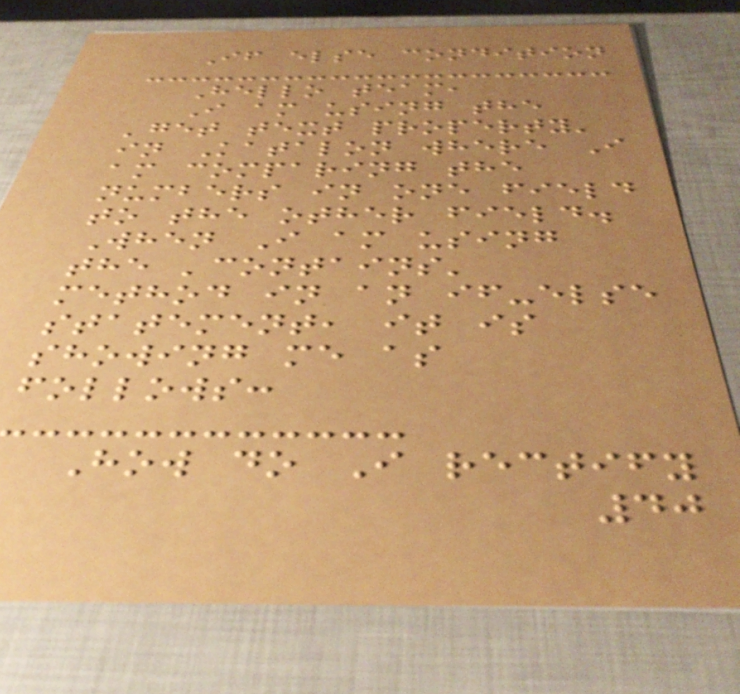If else condition
Hello team,
I am using the
'get text property'
in Katalon where I
am comparing the
numbers in one field
to the other field.
When I am using
the 'contains'
method in an if-else
statement, it is
showing me as
follows:
How do I rectify
40
